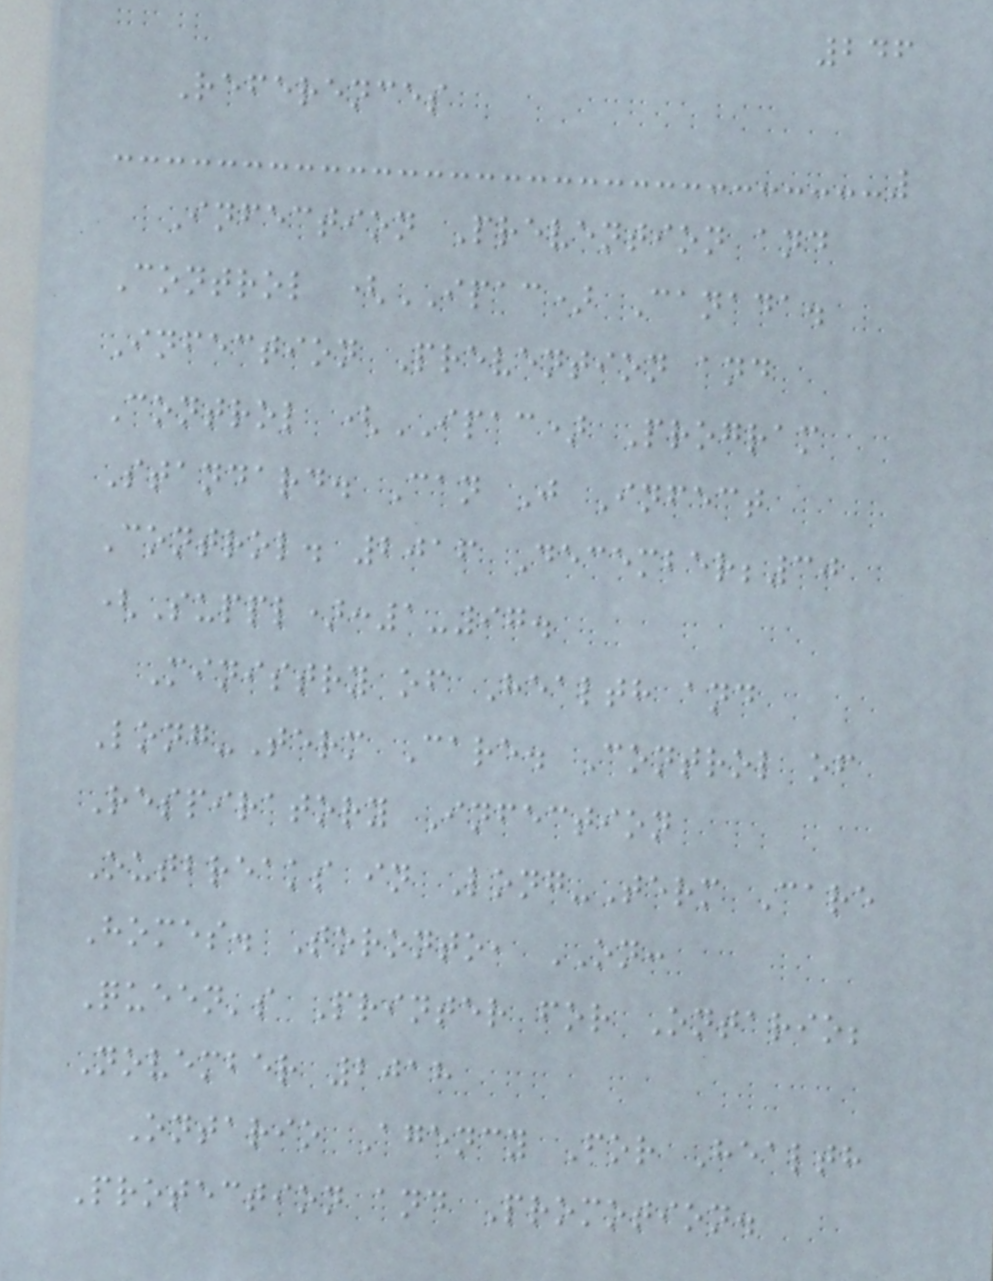246
References
Infection Prevention and
Control (IPAC) Canada.
Infection Prevention and
Control (IPAC) Program
Standard. Can J Infect
Control. 2016 December;30
(Suppl):1-97.
Ministry of Health and
Long-Term Care. Control of
Respiratory Infection
Outbreaks in Long-Term Care
Homes. Toronto, ON:
Queen's Printer for Ontario;
November 2018
Ontario Agency For Health
Protection and Promotion.
